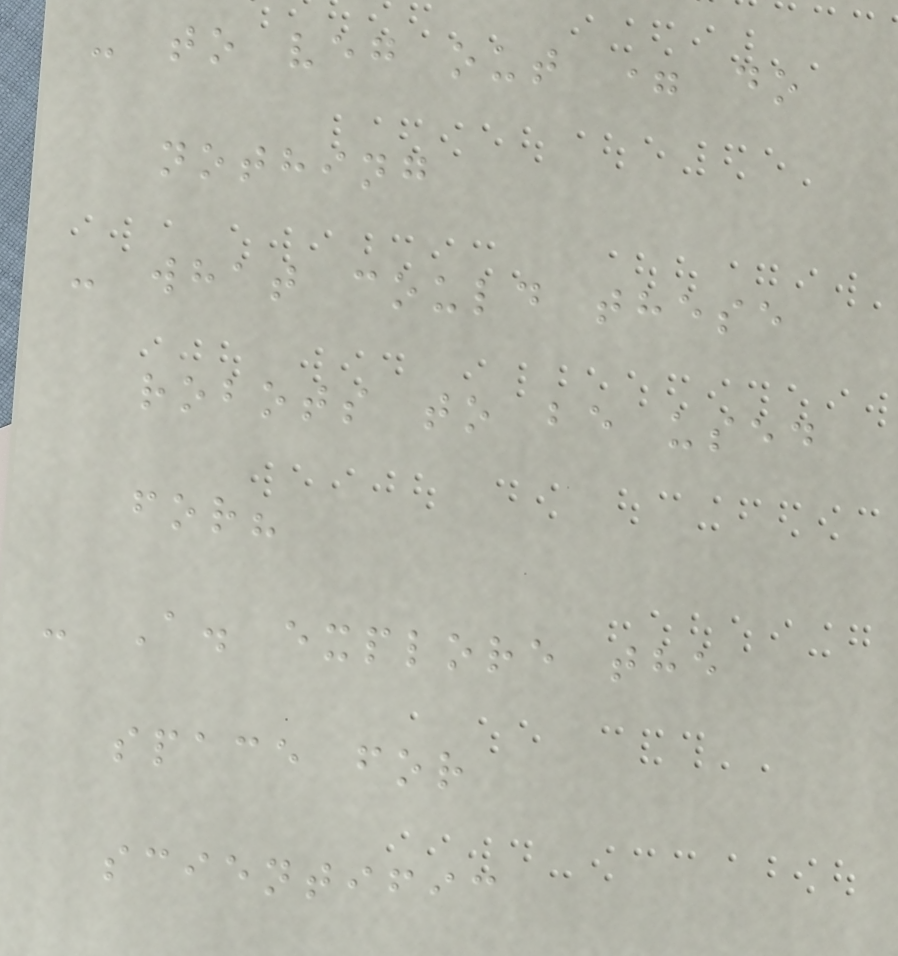- to veg out = do
nothing
- what could these
robots to be used
for?
- A. explore the
space for
scientific
